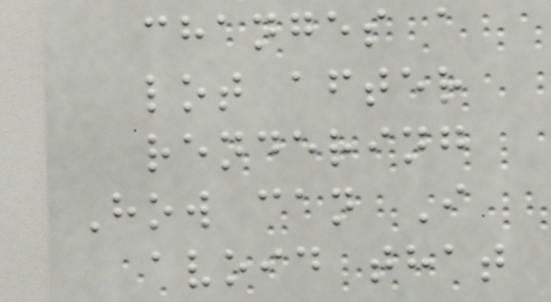changes a
lot after
rendering
How can I
avoid that
